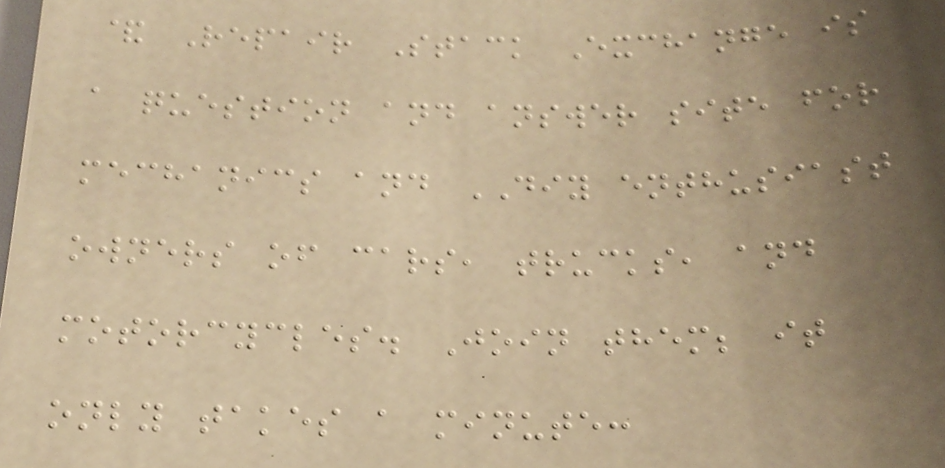& Repair Stack Exchange is
a question and answer site for
mechanics and DIY enthusiast
owners of cars, trucks, and
motorcycles. Join them; it
only takes a minute:
